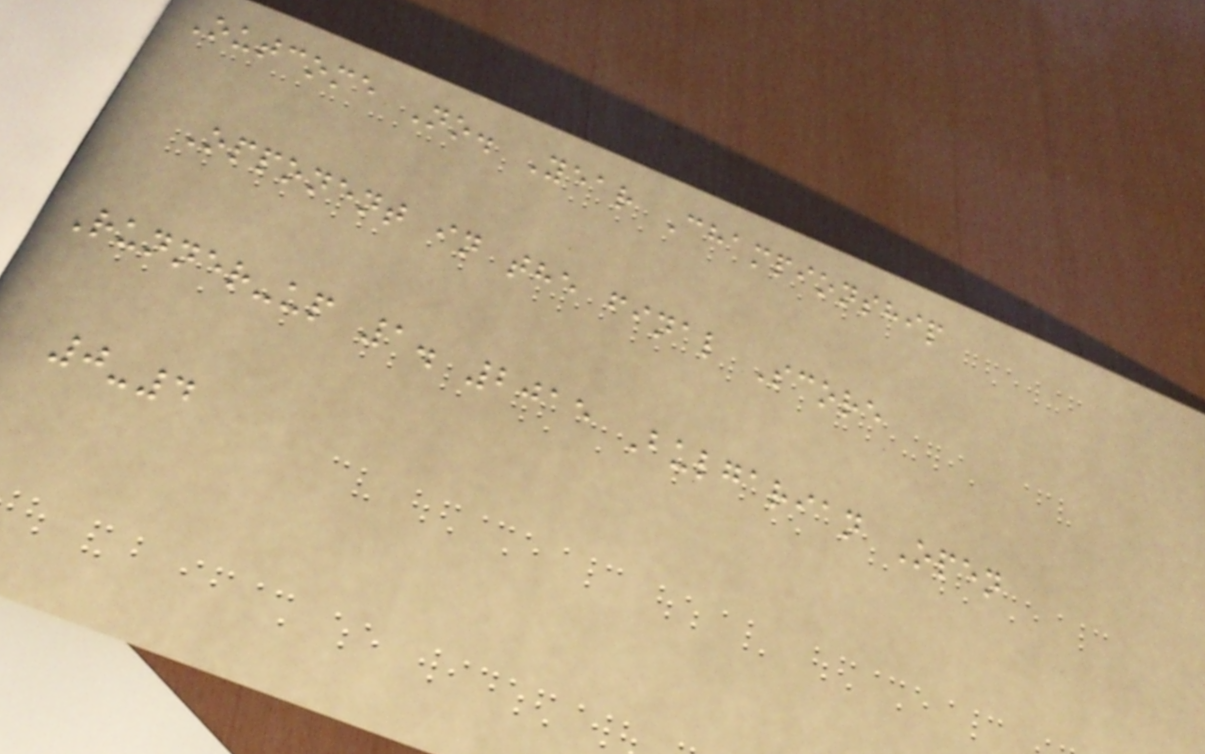Outcome No. Year Championship
Opponent in the final Score
Runner-up 1. 2015 Bulgarian Open
0-4
